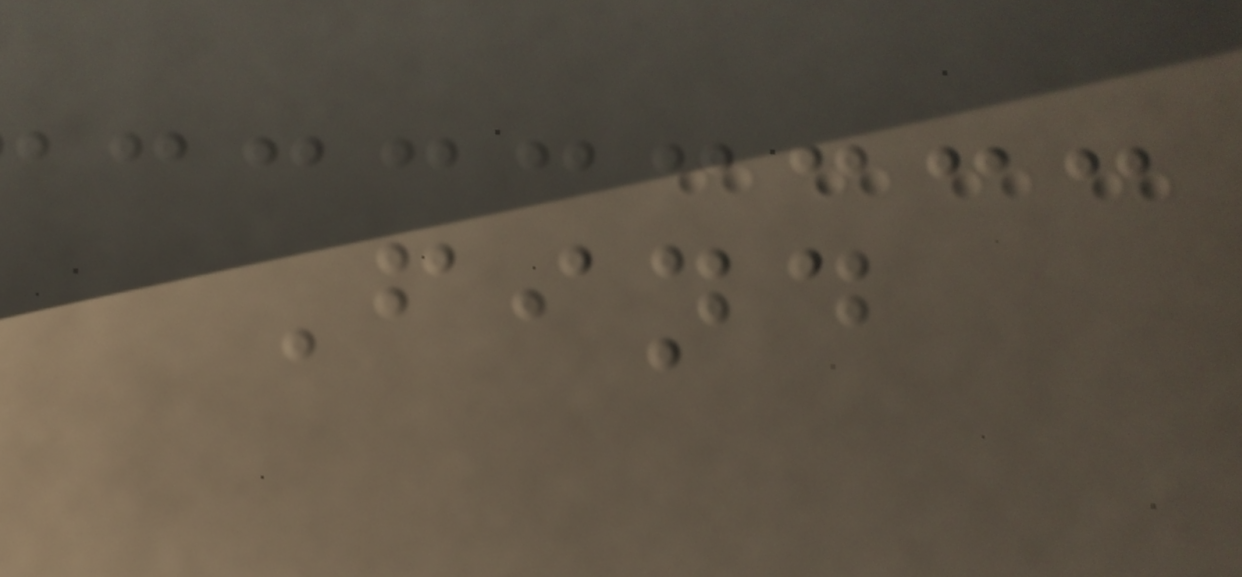Find
